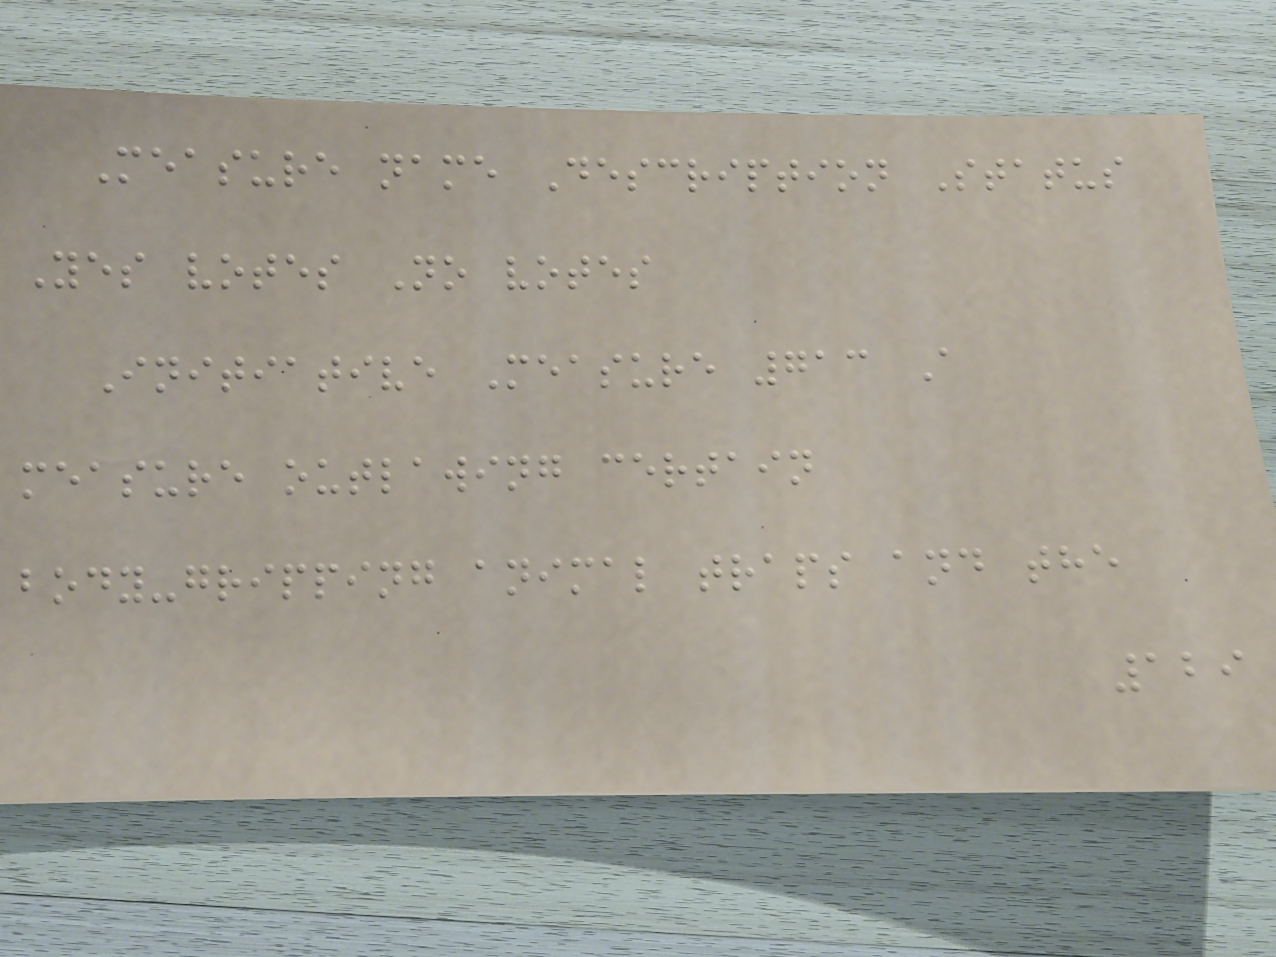Measure name Description Status
Yes votes No votes
Initiative Measure 713 A
measure outlawing certain
body-gripping animal traps and the
129
